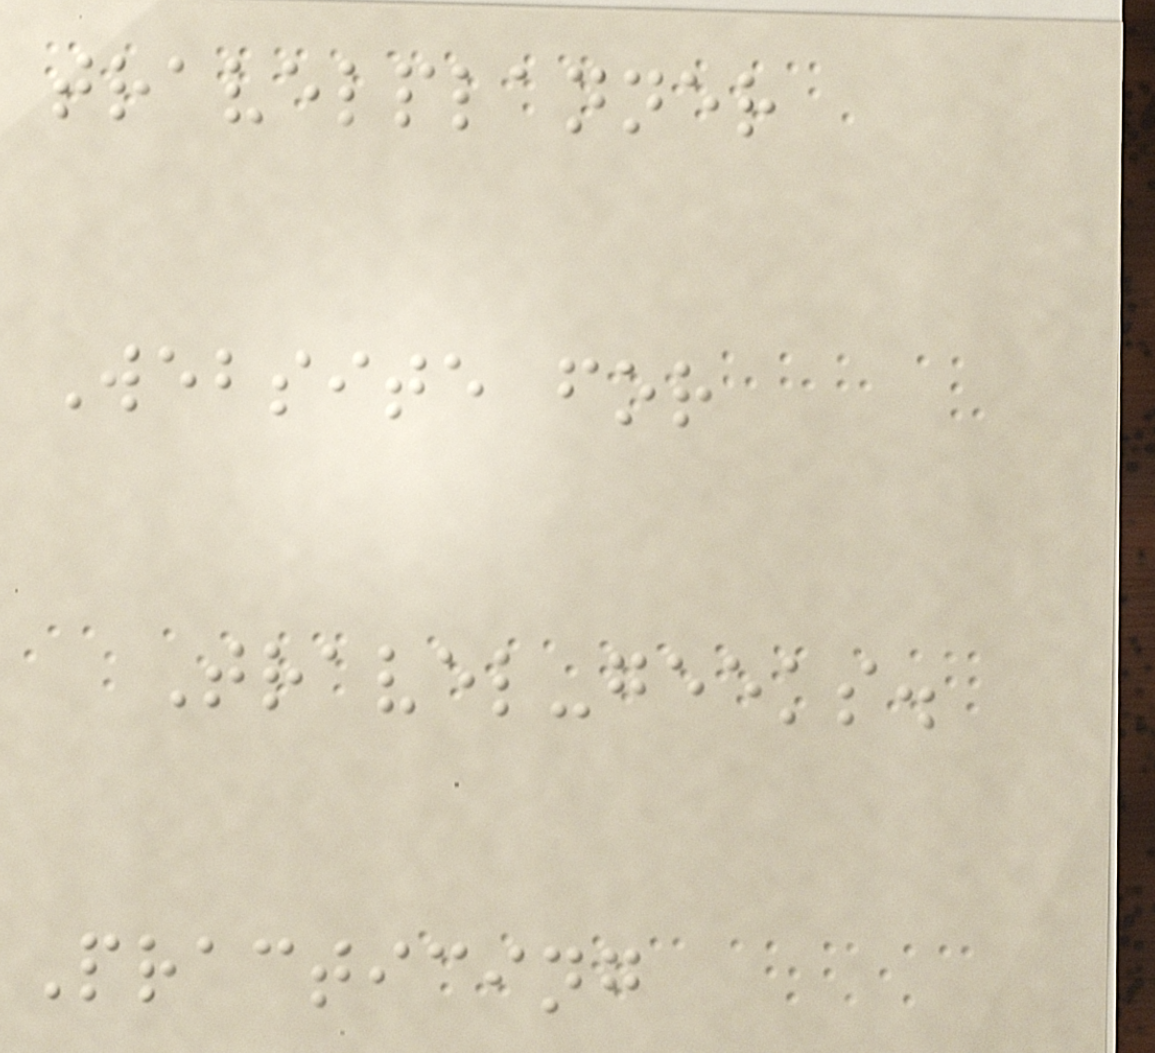travelplanner
Website for
Travel-geeks.
Practicing
